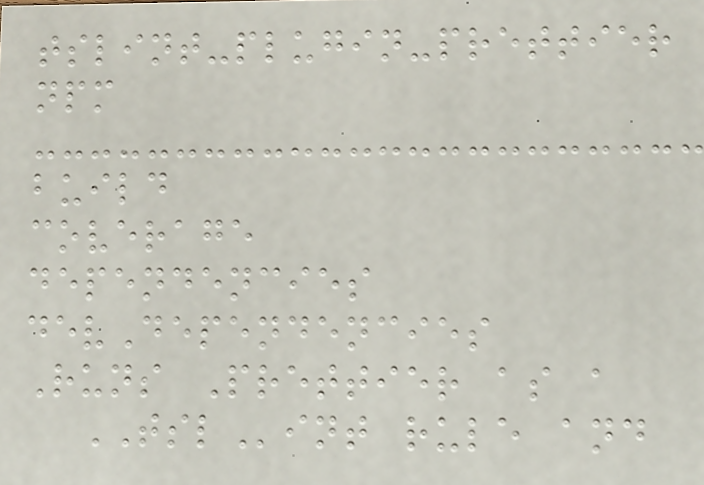tslint-plugin-prettier
npm
build
coverage
dependencies
devDependencies
Runs Prettier as a
TSLint rule and
